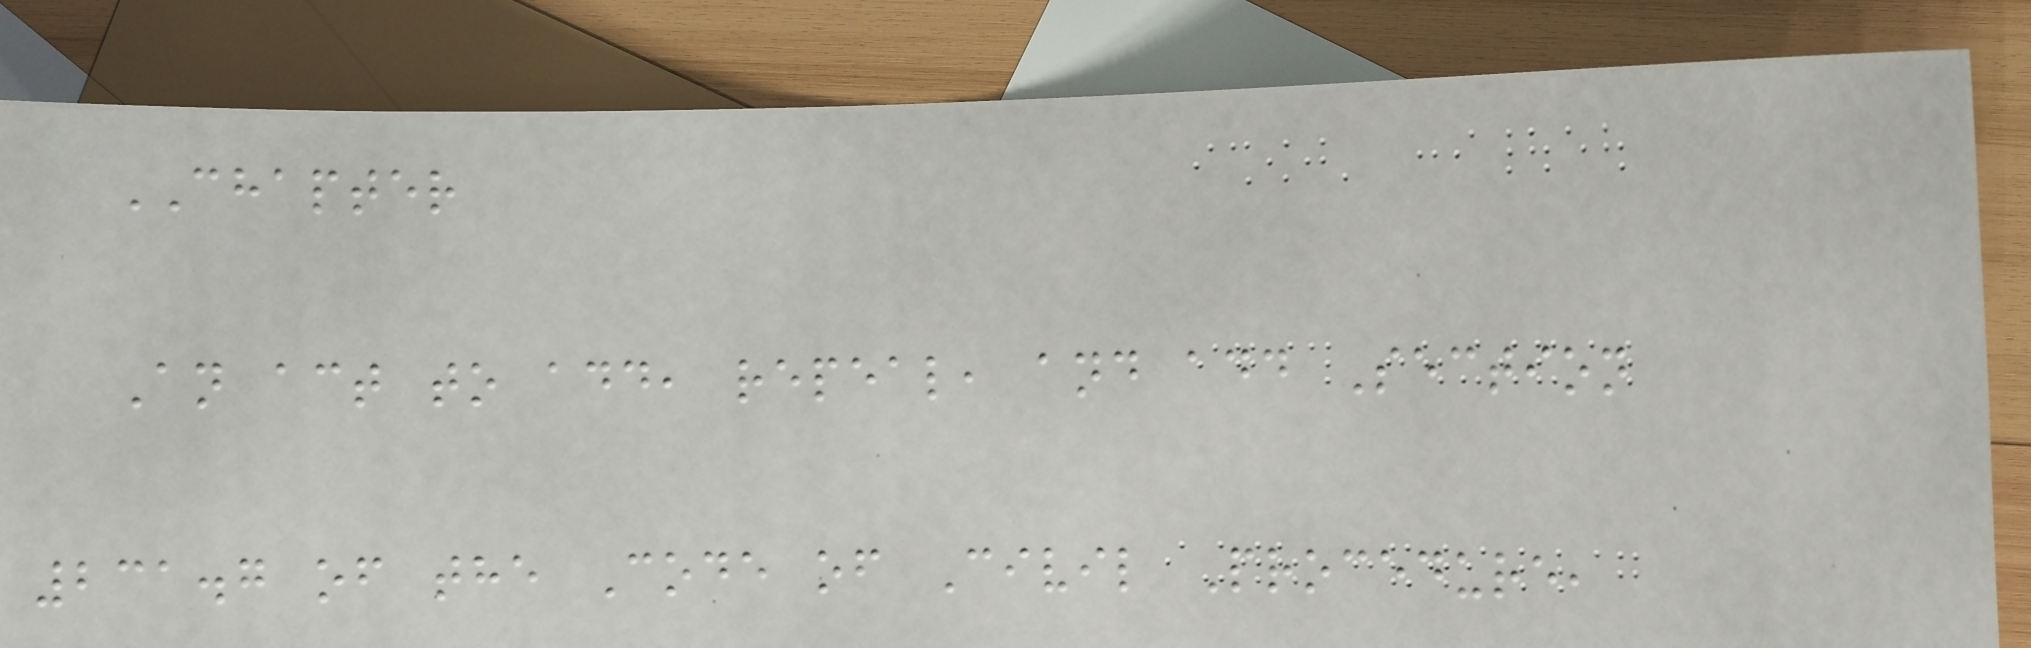CHAPTER
An act to add, repeal, and add Section
231.7 of the Code of Civil Procedure,
